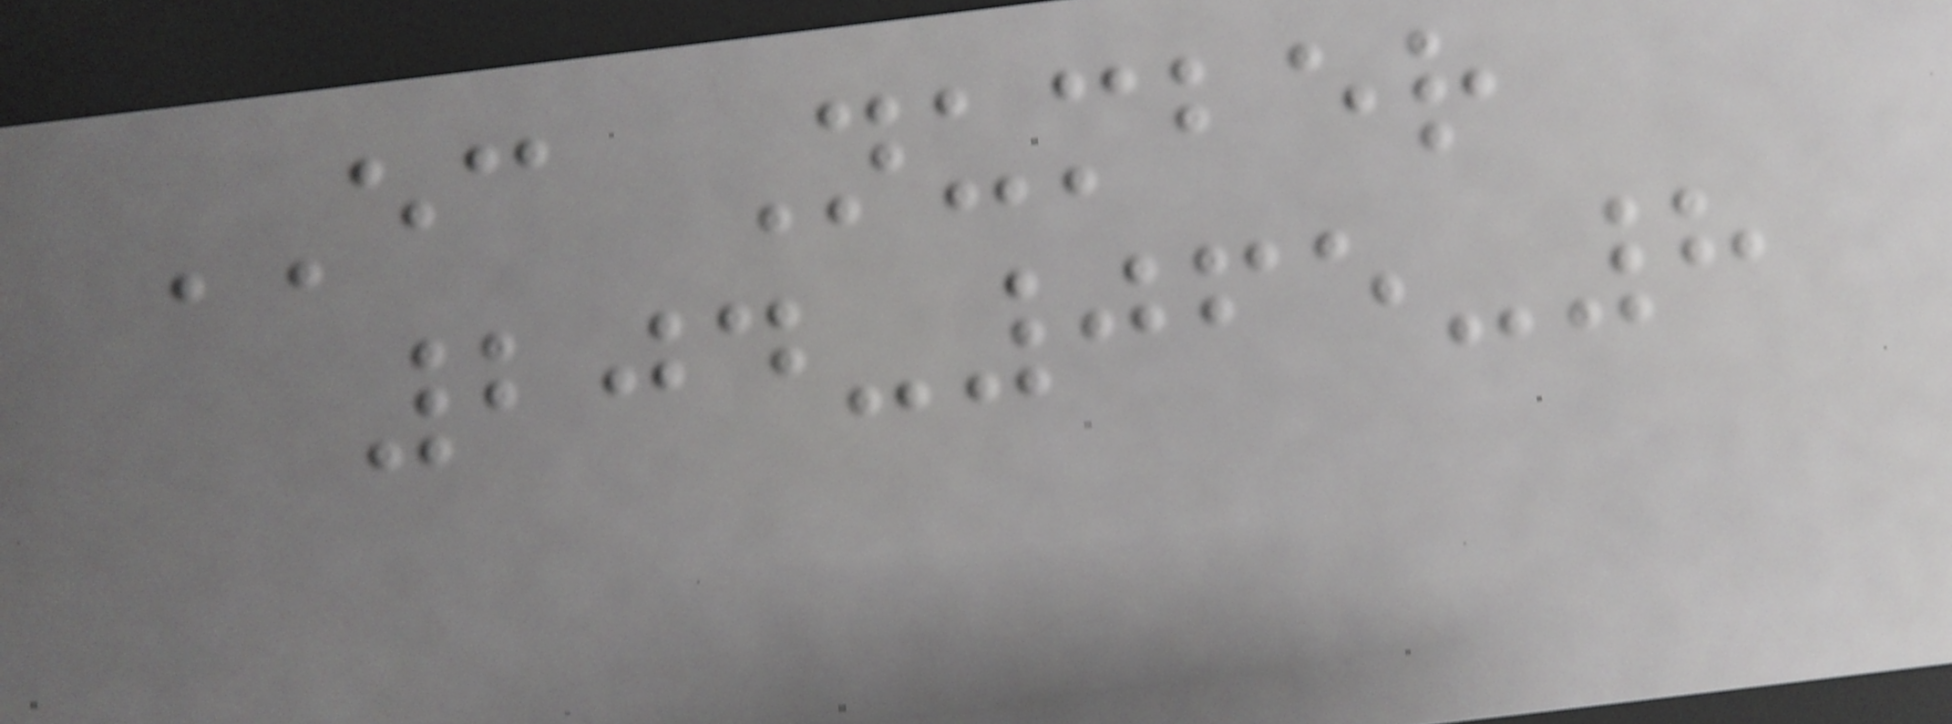EC Number
204-065-8
